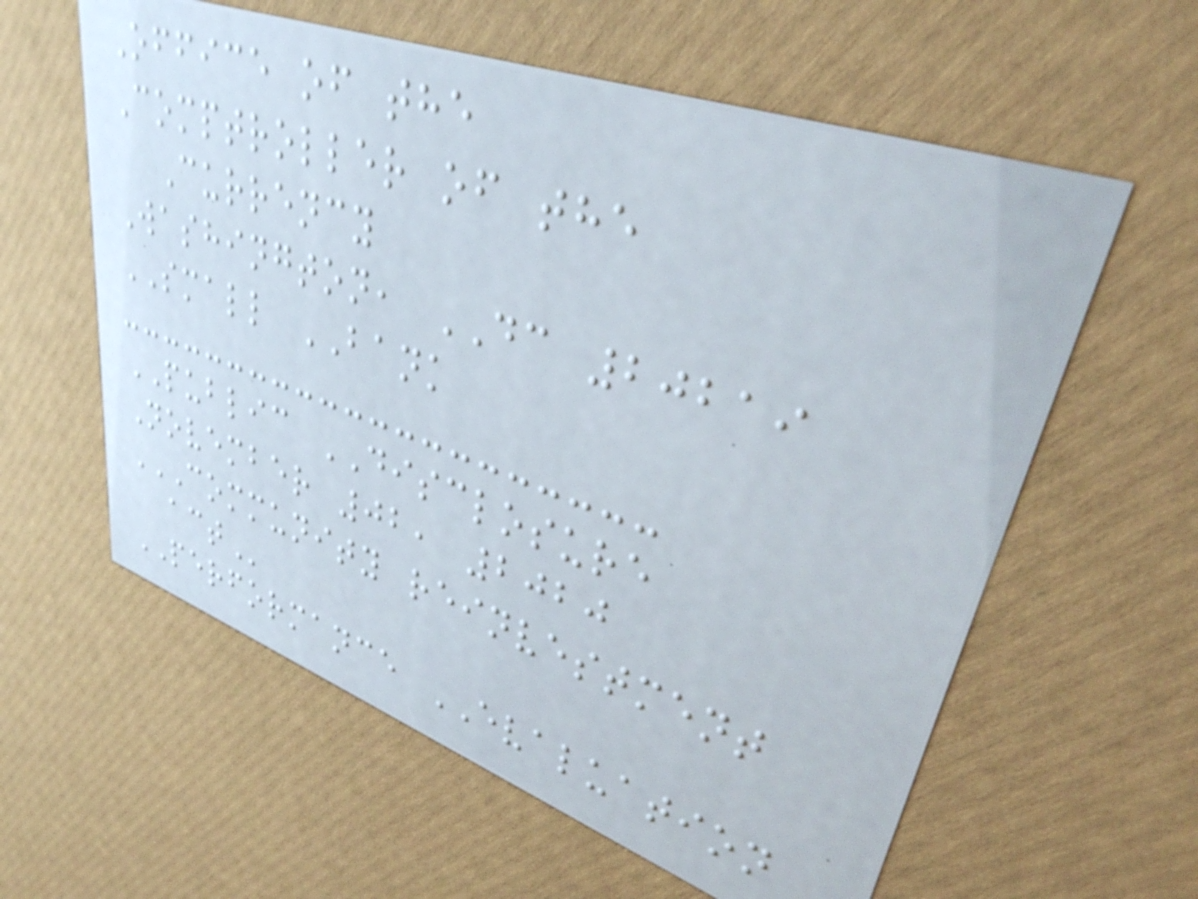Office of the
Comptroller of the
Currency
Washington, DC 20219
SMALL BANK
PUBLIC DISCLOSURE
November 02, 2020
COMMUNITY REINVESTMENT
ACT
PERFORMANCE EVALUATION
